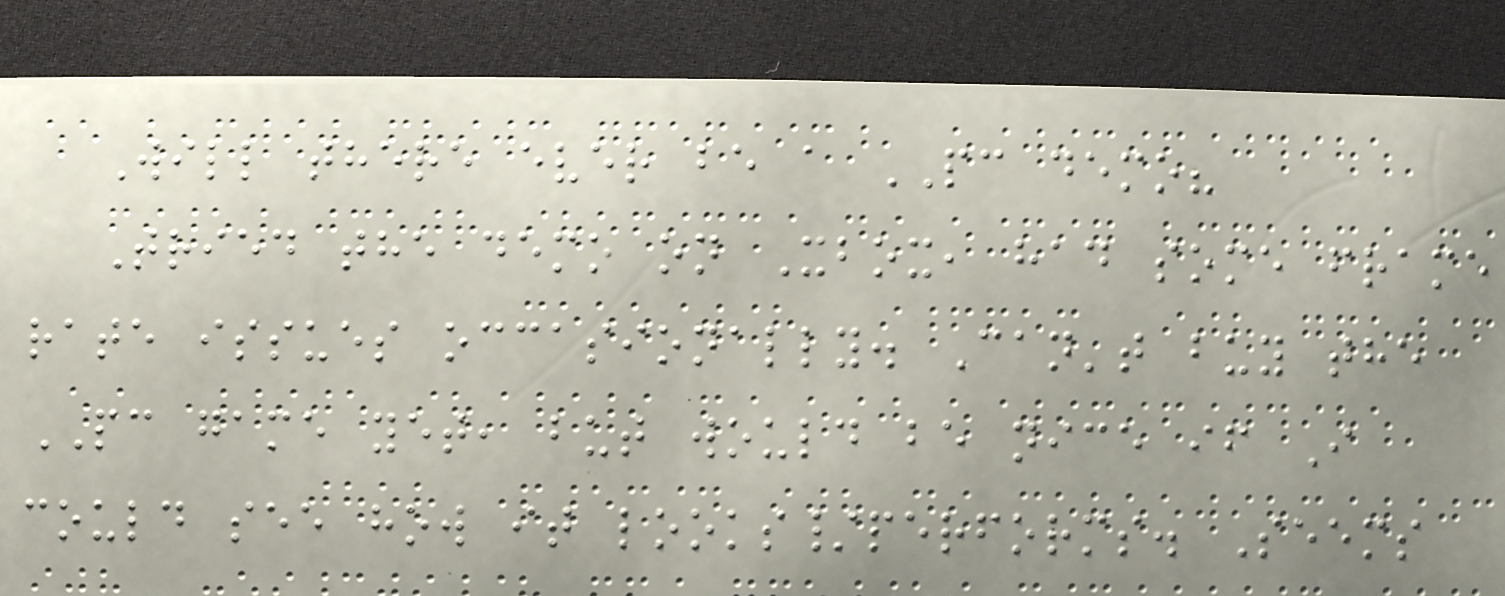Will there ever be a PC demo?
Tried the demo on Xbox, had some frame
rate issues occasionally. Can't buy the
PC game yet, but would be nice if I
could see how it looks/performs. Seems
